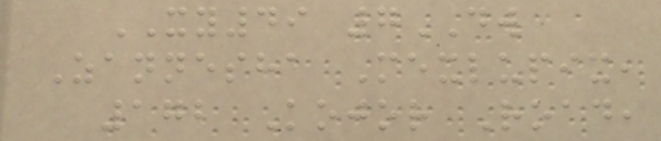XY49 7DW
Zannesha Mexlupix,
172 Kojor Road,
